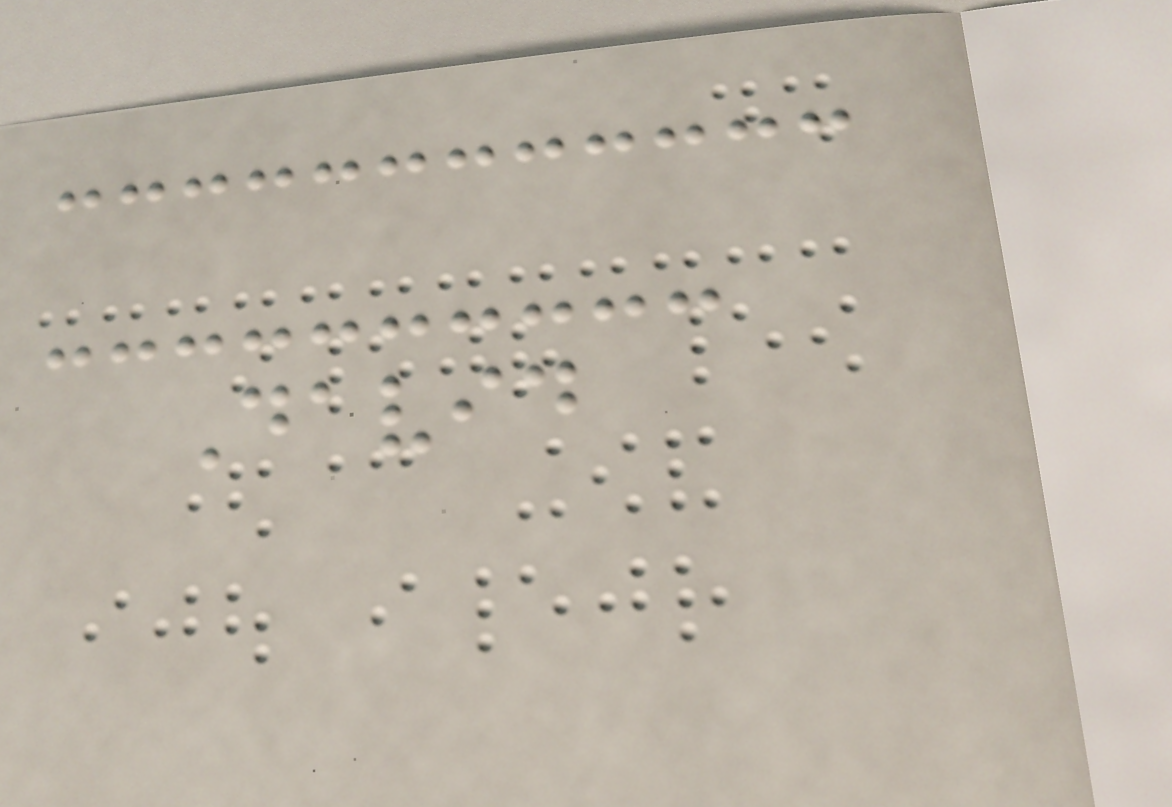David
